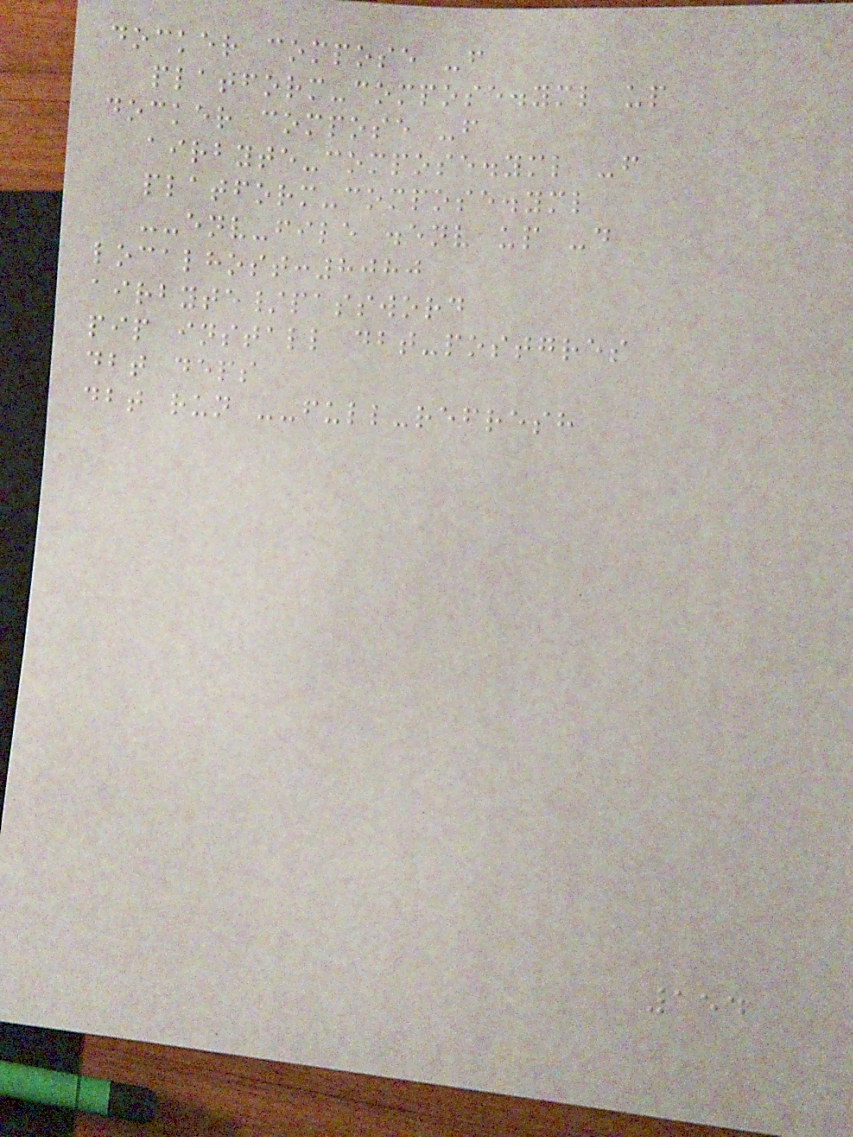docker compose -f
platform-compose.yml up
docker compose -f
airbyte-compose.yml -f
platform-compose.yml
--env-file .env up -d
localhost:8080
airbyte/password
pip install dbt-postgres
dbt deps
dbt run --full-refresh
154
